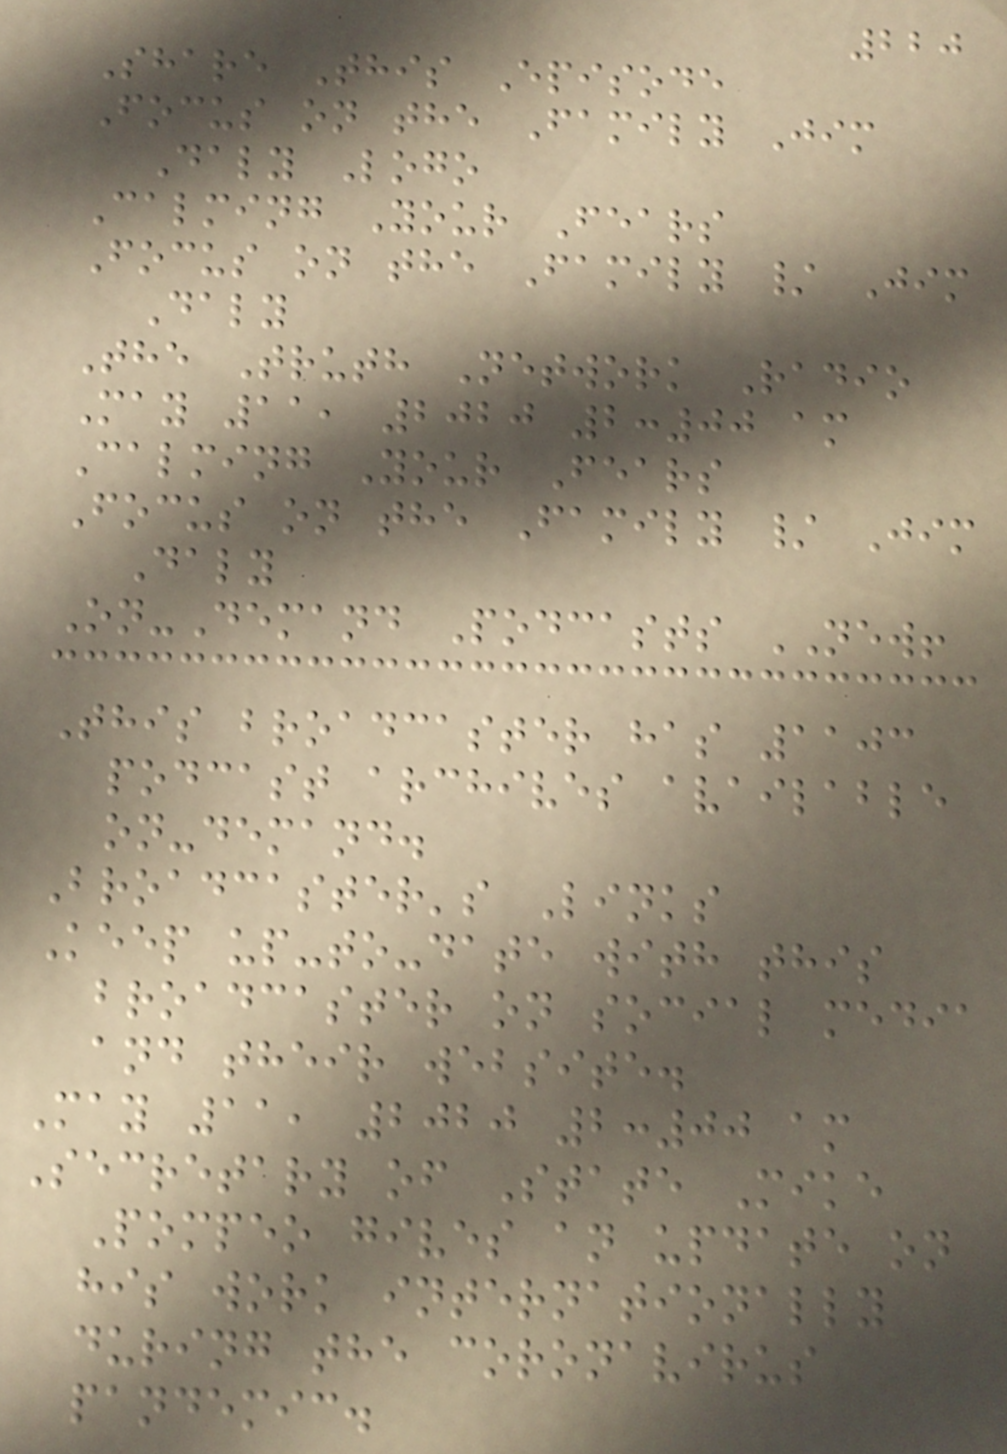220
Share This Episode
Focus on the Family Jim
Daly Logo
Calming Your Fears
Focus on the Family / Jim
Daly
The Truth Network Radio
May 11, 2020 2:00 am
Calming Your Fears
Focus on the Family / Jim
Daly
On-Demand Podcasts NEW!
This broadcaster has 1103
podcast archives available
on-demand.
Broadcaster's Links
Keep up-to-date with this
broadcaster on social media
and their website.
May 11, 2020 2:00 am
Secretary of State Mike
Pompeo gives an update on
his work internationally
during the coronavirus
pandemic.
